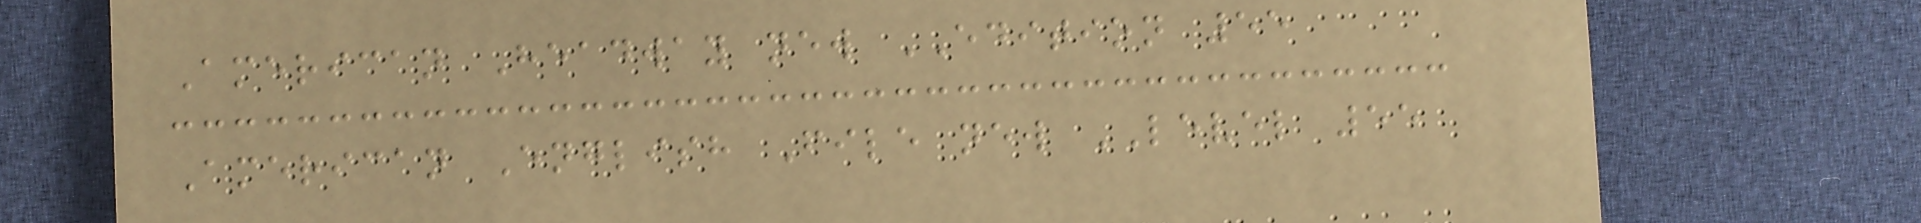American Headway new EDITION 55
American English File new LEVEL 55
